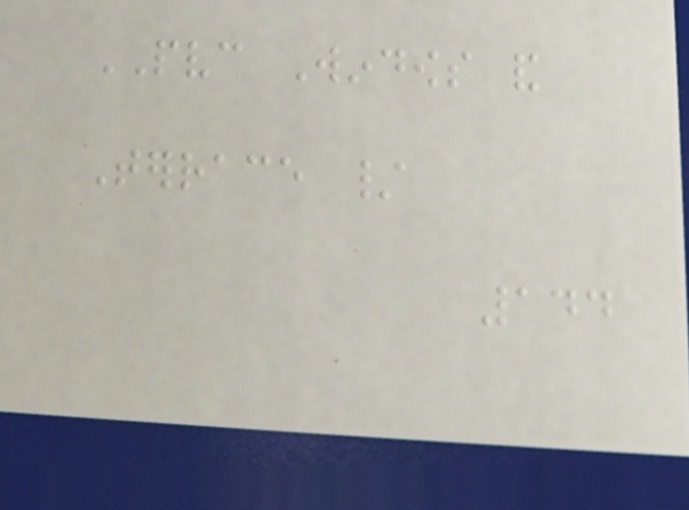PVC Windows and
Terrace /
144
